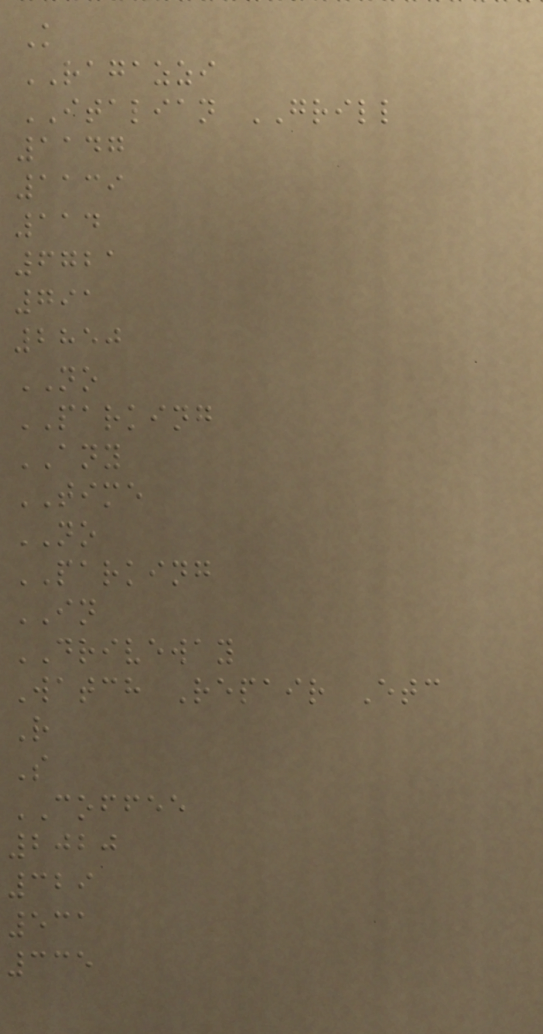K
RAGAZZI
ITALIAN GRILL
1147
1139
114
6721
791
2850
NO
PARKING
ANY
TIME
NO
PARKING
IN
DRIVEWAY
Watch Repair Etc
R
S
COFFEE
2020
329
531
335
